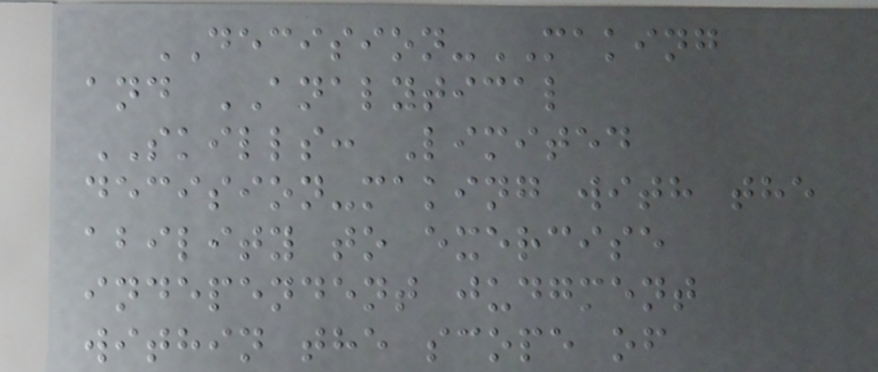DECISION-MAKING
and ANALYTICAL
SKILLS: Limited
decision-making with the
ability to exercise
independent judgment
within the scope of
